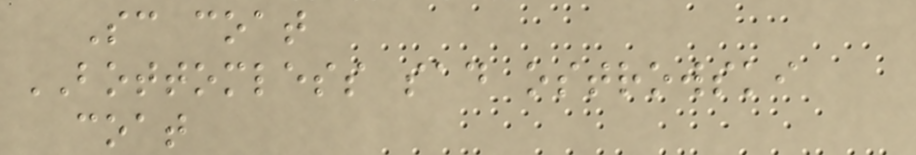Sc coat
BOTTOMLESS sad ostrowski
coat
